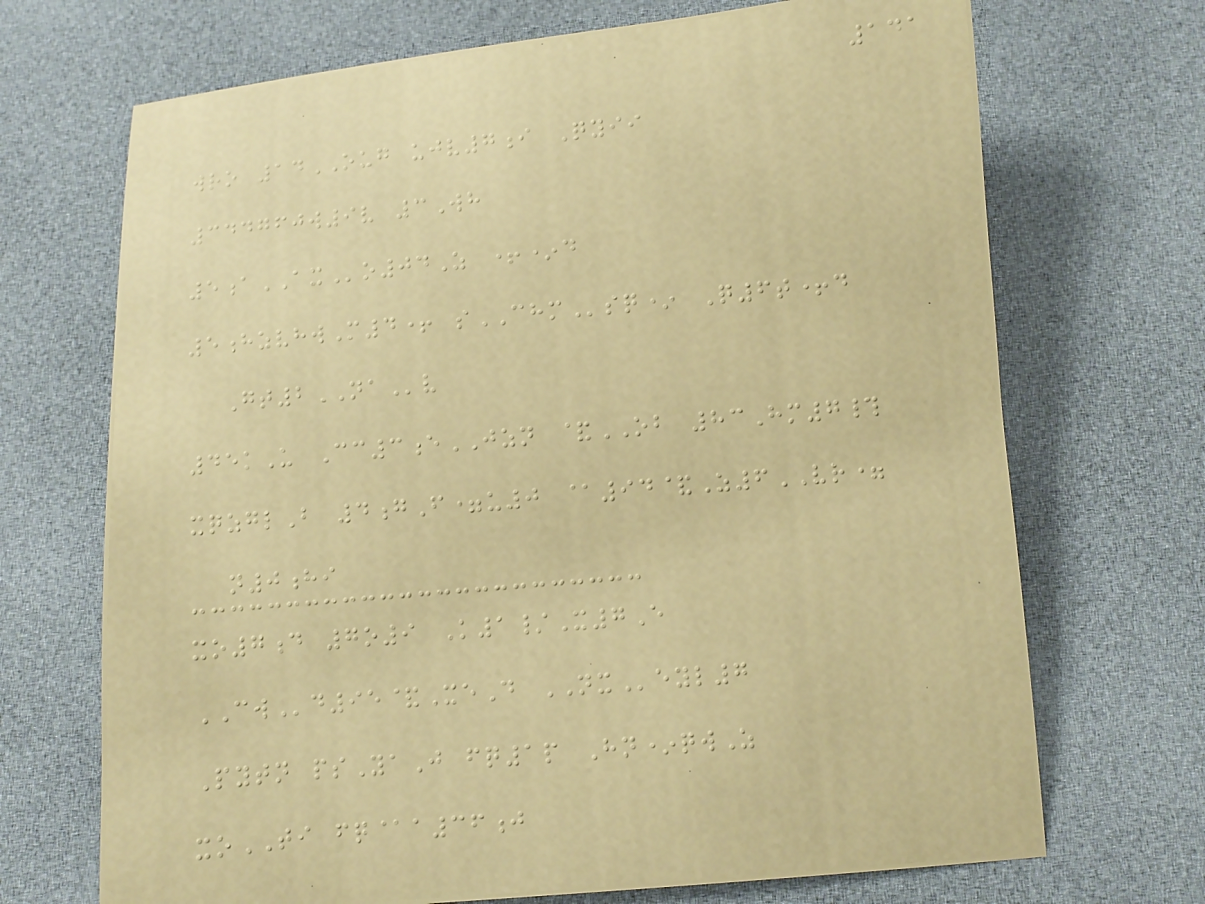141
wro 14OUG ujv7i Qyii
344760w9v 3Wh
5aAXo04Z +*d
5hzvhwM4+ sCHMsq* Q6t+d
Gt2NAv
45kU Cc3eJZN &OB 83Hm7#
xqzglB 4gF=u0 @94&Z6VR=
n0hi
xo7d 7o9 K1/X7E
CWd95&XeD NXeyl7
Pytn psYaJ fq1p Hn*qwZ
xoTI fq@a36j
